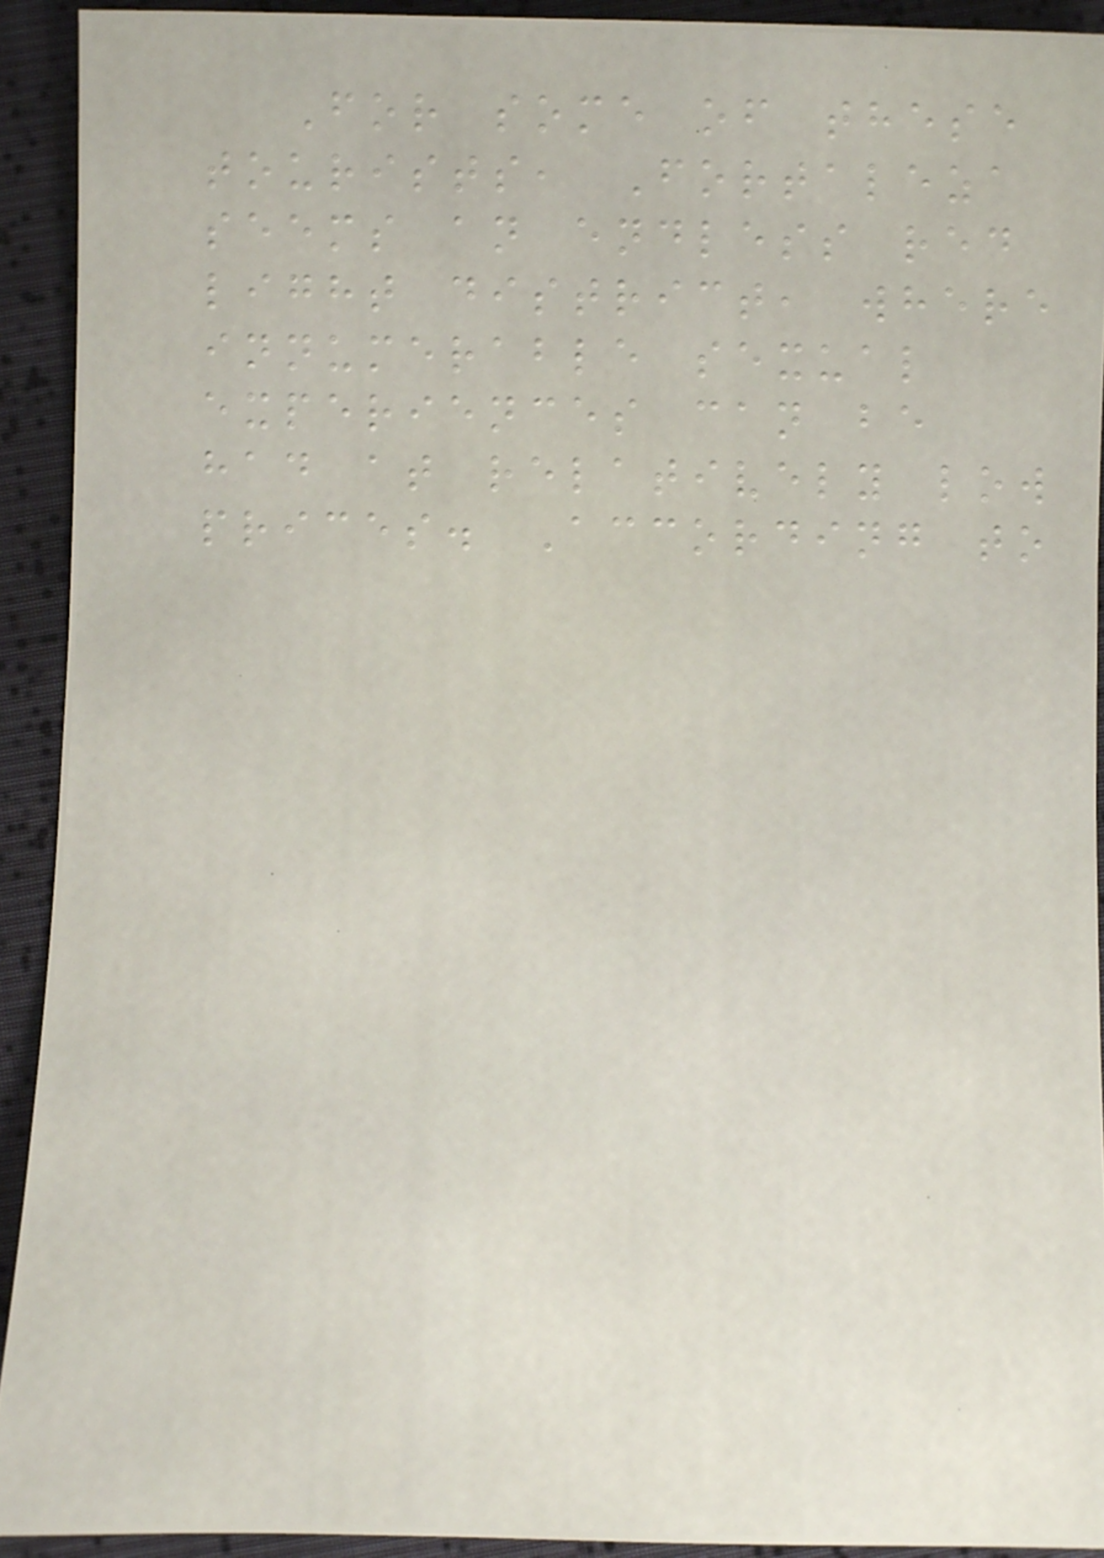For some of these
tourists, Fortaleza
seems an endless red
light district, where
innumerable sexual
experiences can be
had at relatively low
prices. According to
